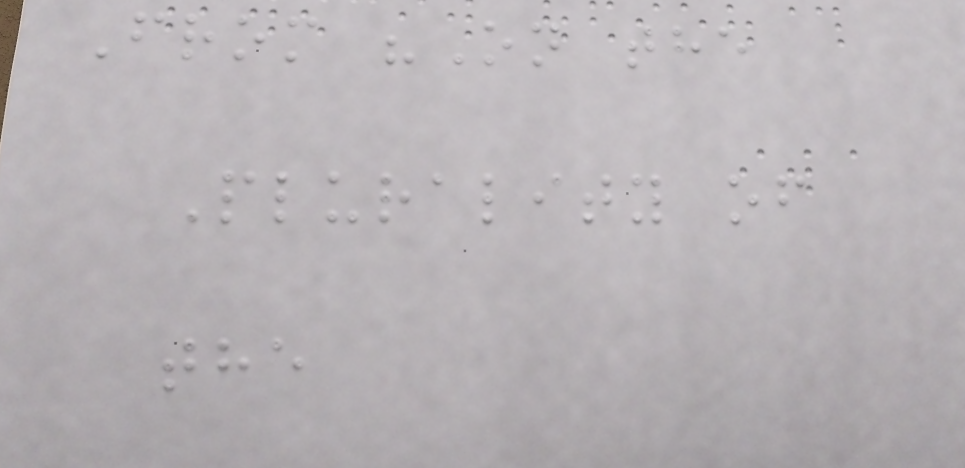From "On the
Plurality of
the
